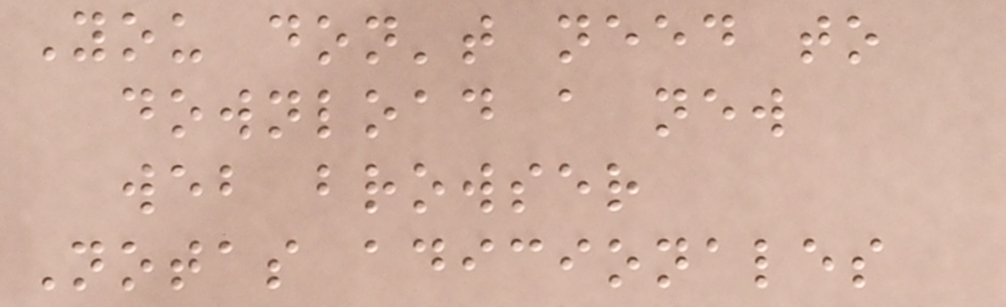You don't need to
download a new
web browser
Notas adicionales
